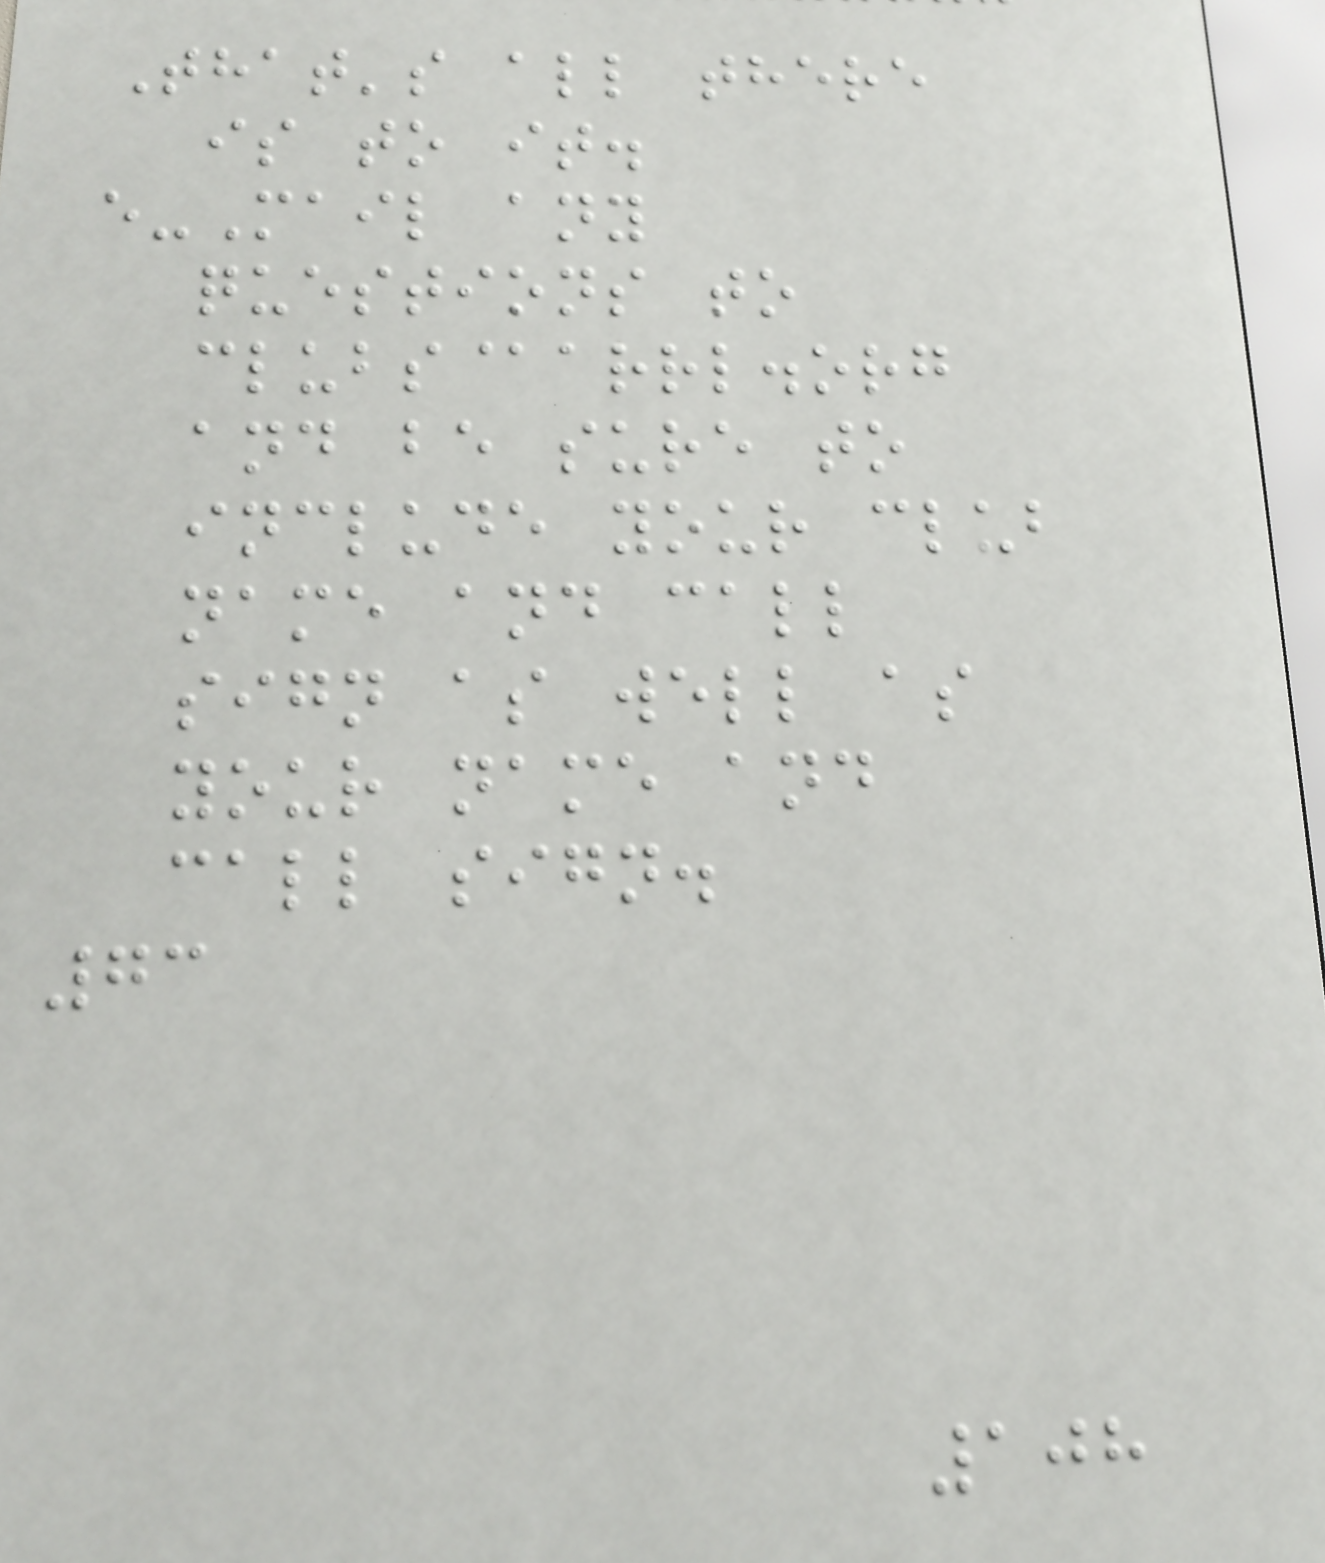That's all there
is to it.
e-Mail any
questions to
clubs@arrl.org
and be sure to
include your club
name and call
sign as well as
your name and
call sign.
73
108
